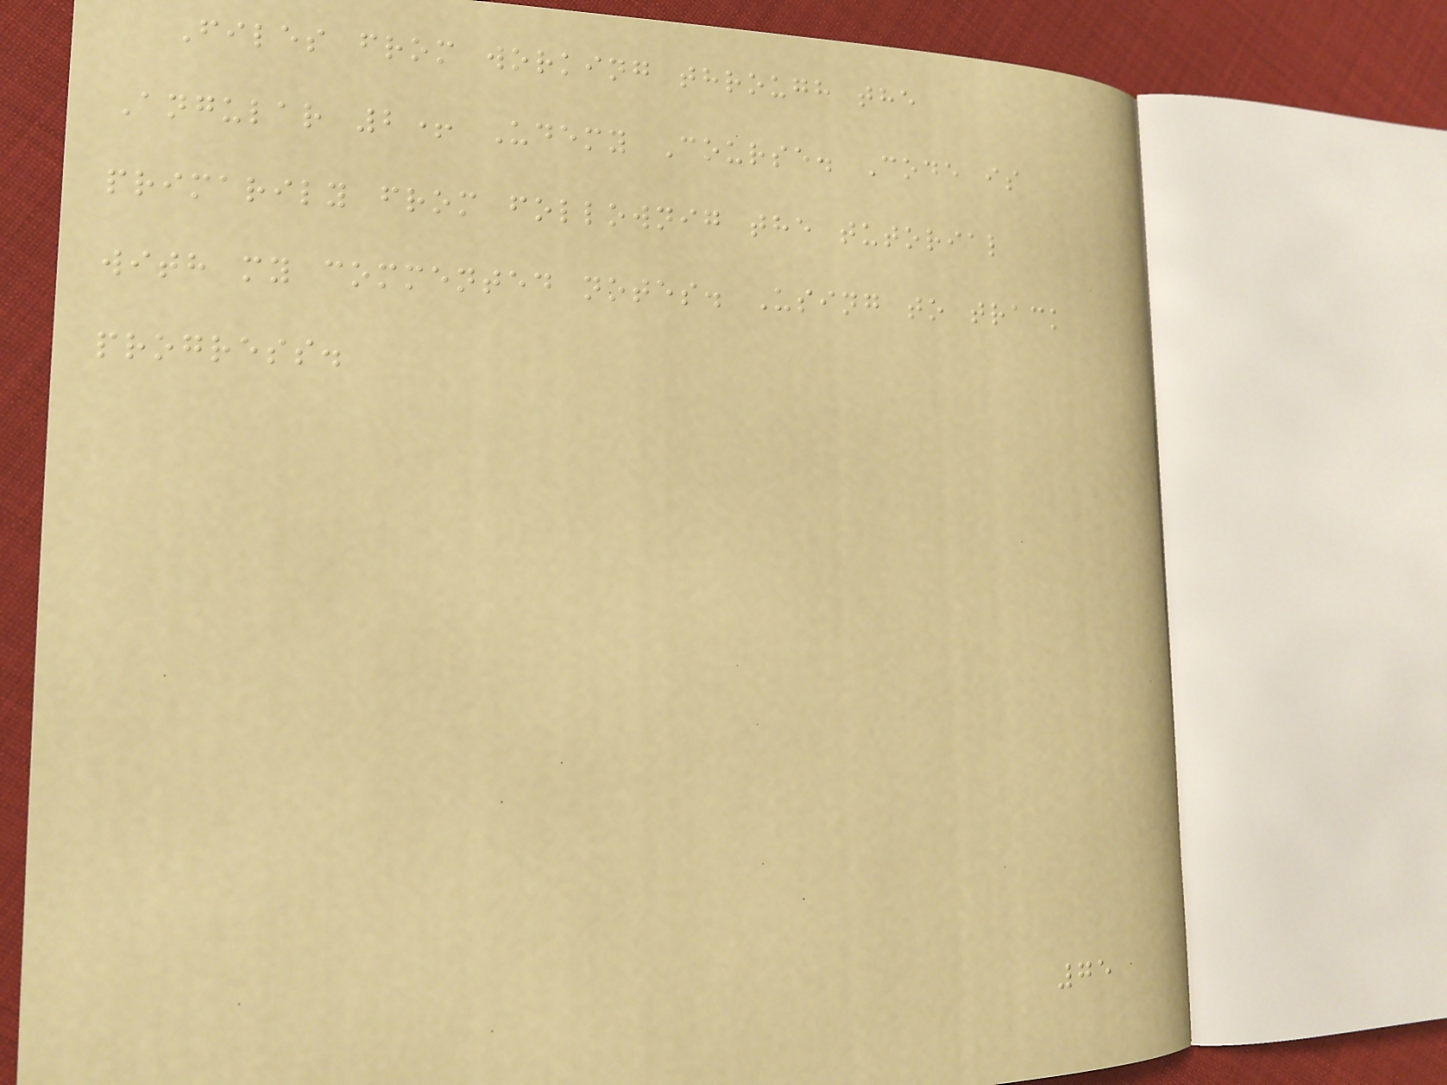Files from working through the
Angular 2+ Udemy Course. Code is
primarily from follownig the tutorial
with my commented notes. Using to track
progress.
75
